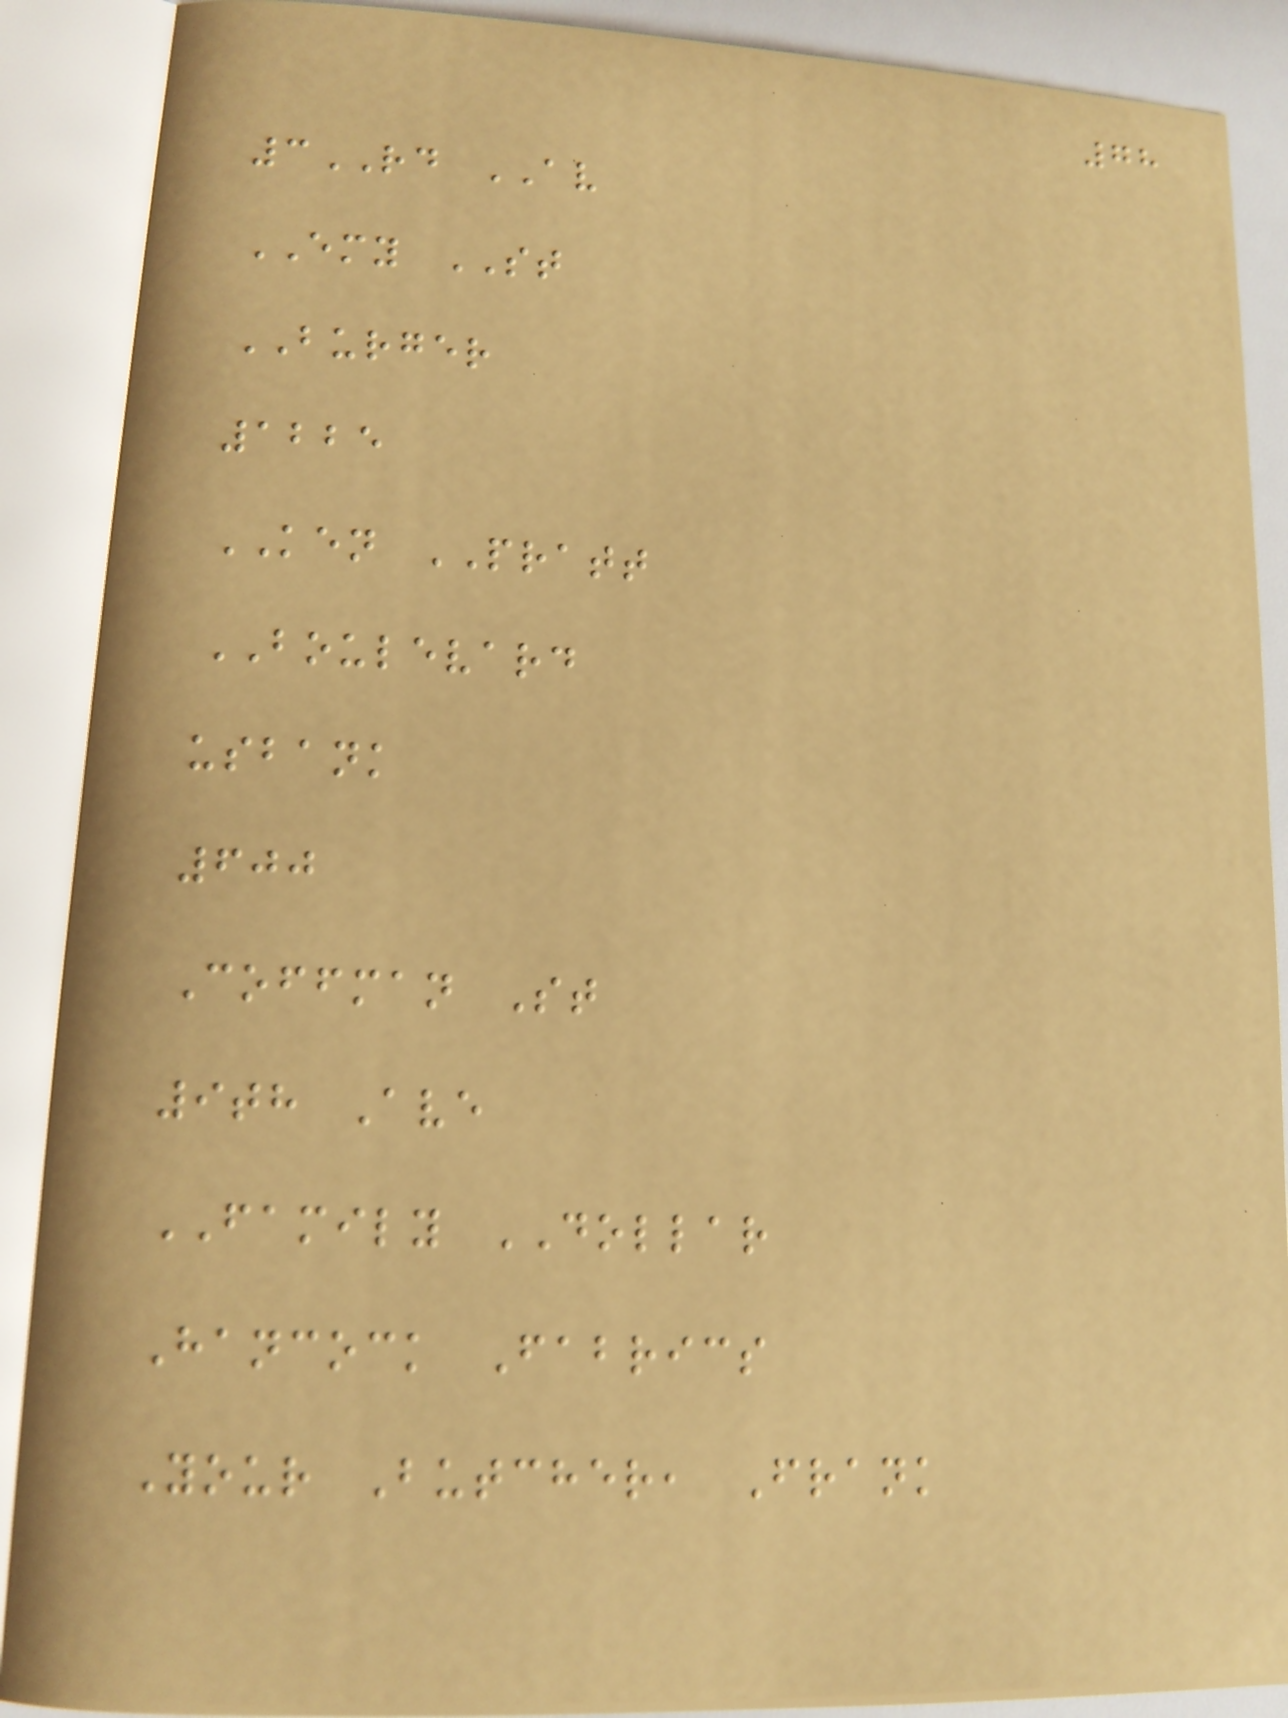78
3RD AV
EMY ST
BURGER
1225
KEN PRATT
BOULEVARD
usbank
600
Coffman St
9th Ave
FAMILY DOLLAR
Hancock Fabrics
Your Butcher, Frank
